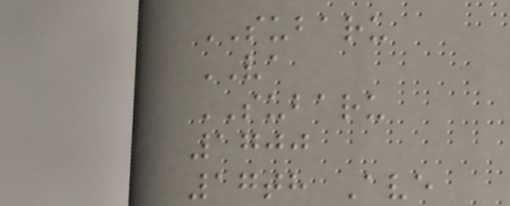SUBARU
VA
SUBARU
1700
17th Ave
